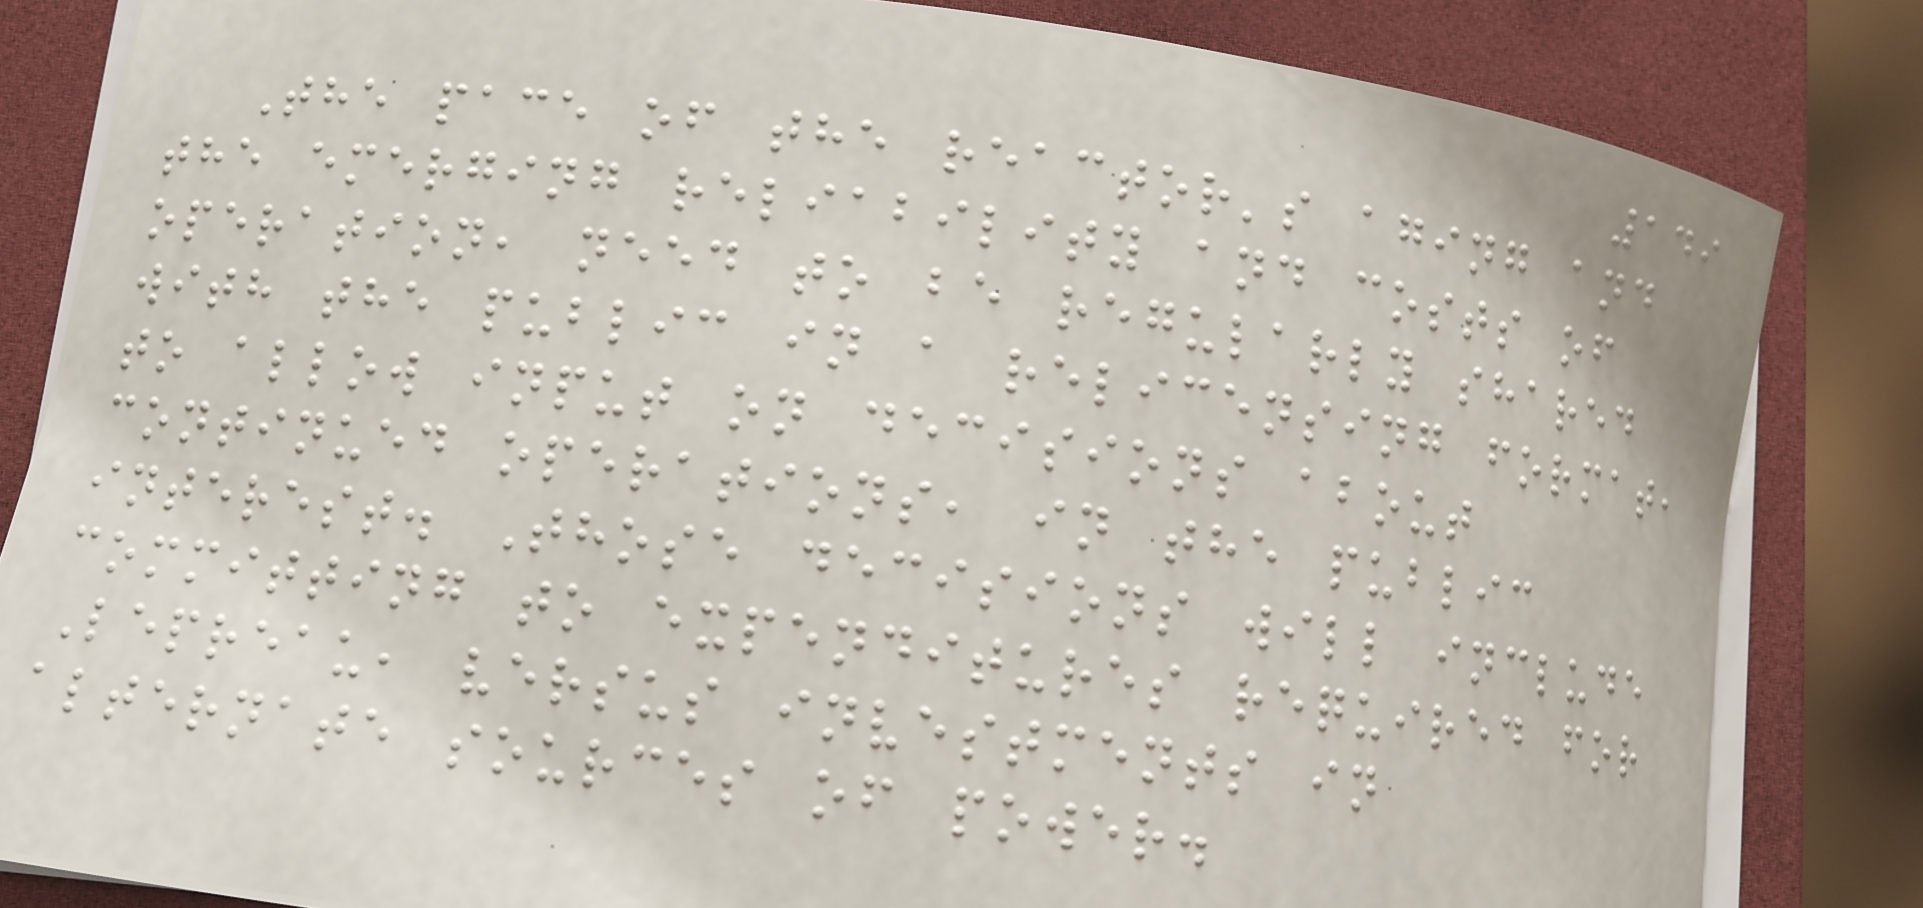149
The pace of the reactor's aging and
the emerging reliability and costs of
operation, need to be regularly shared
with the public in a relicensing format,
to allow input on decisions about
continued operations, in the public
interest. Those decisions will include
committing to expenditures required for
Lepreau, versus investments in
alternate sources of power.
